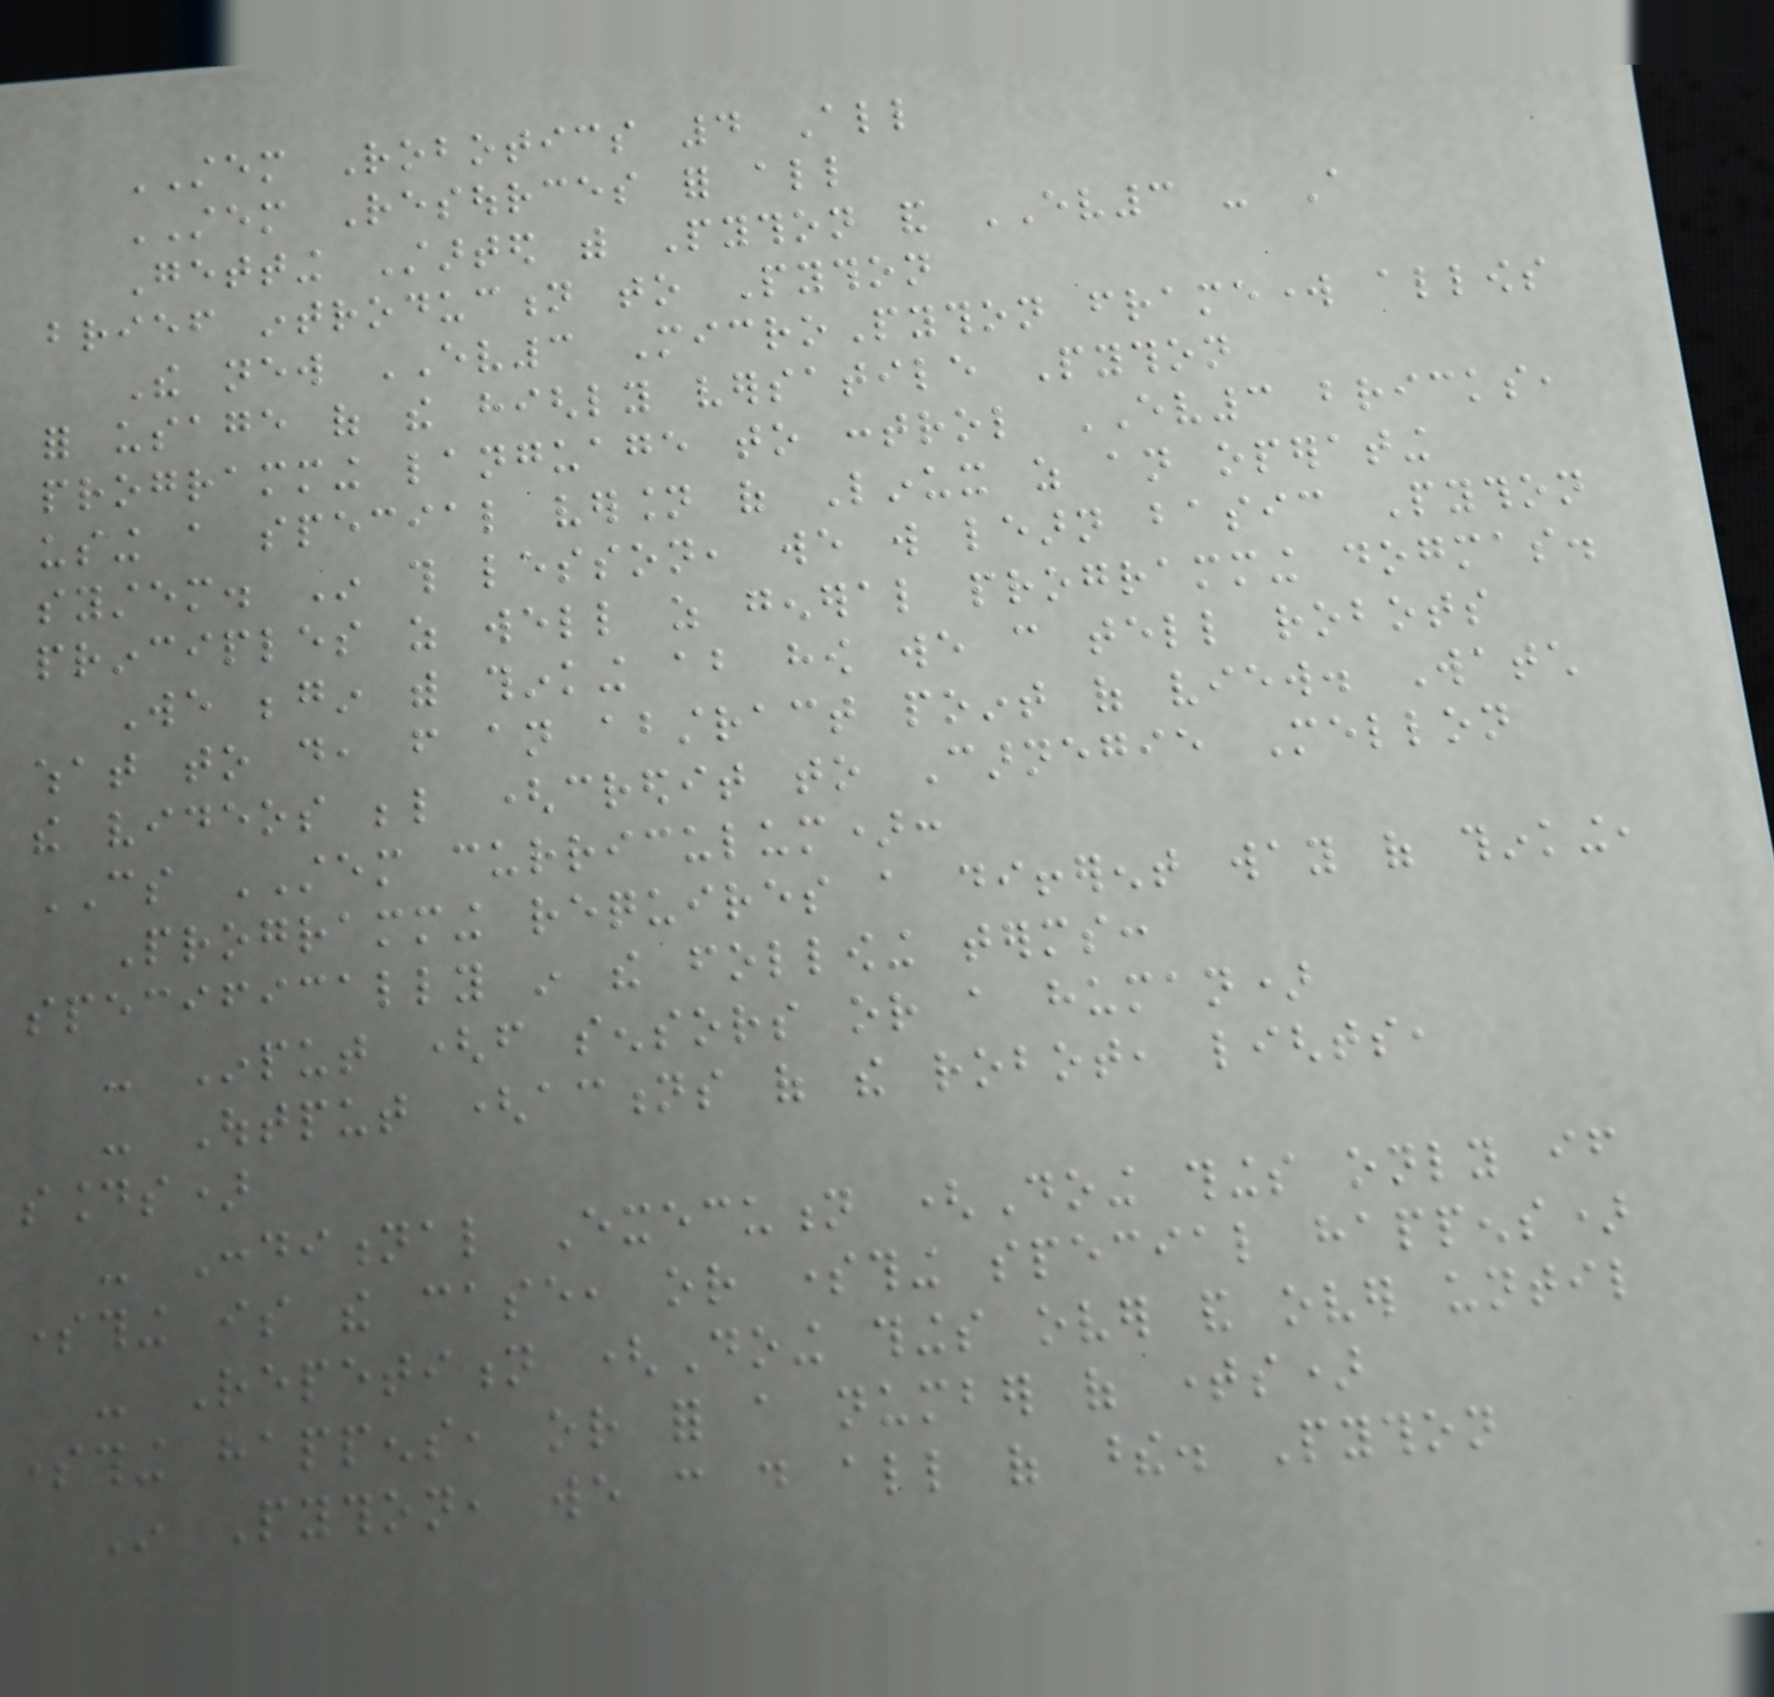STEM Robotics 4 All
STEM Resources for all
Getting Started with Python and EV3 - A
brief introduction to Python
The new EV3 MicroPython framework allows
for usage of the highly versatile Python
programming language to control EV3 bricks,
using a special version of Linux as an operating
system. In this lesson, we will learn basic Python
principles as well as general programming dogmas.
We begin with thinking about how we can tell robots
what to do, from an abstract point of view. Watch
the videos below (credit to Carnegie Mellon
CS STEM curriculum):
Programming requires a different way of thinking,
specifically in the following terms:
- Input (from sensors or a human)
- Output (actions of the robot, lights,
sounds)
- Conditional Execution (Doing things only if
something is the case, or something special happens)
- Repetition (Doing things over and over until
something happens, or for a number of times)
In Python, we can do all of these. Python
